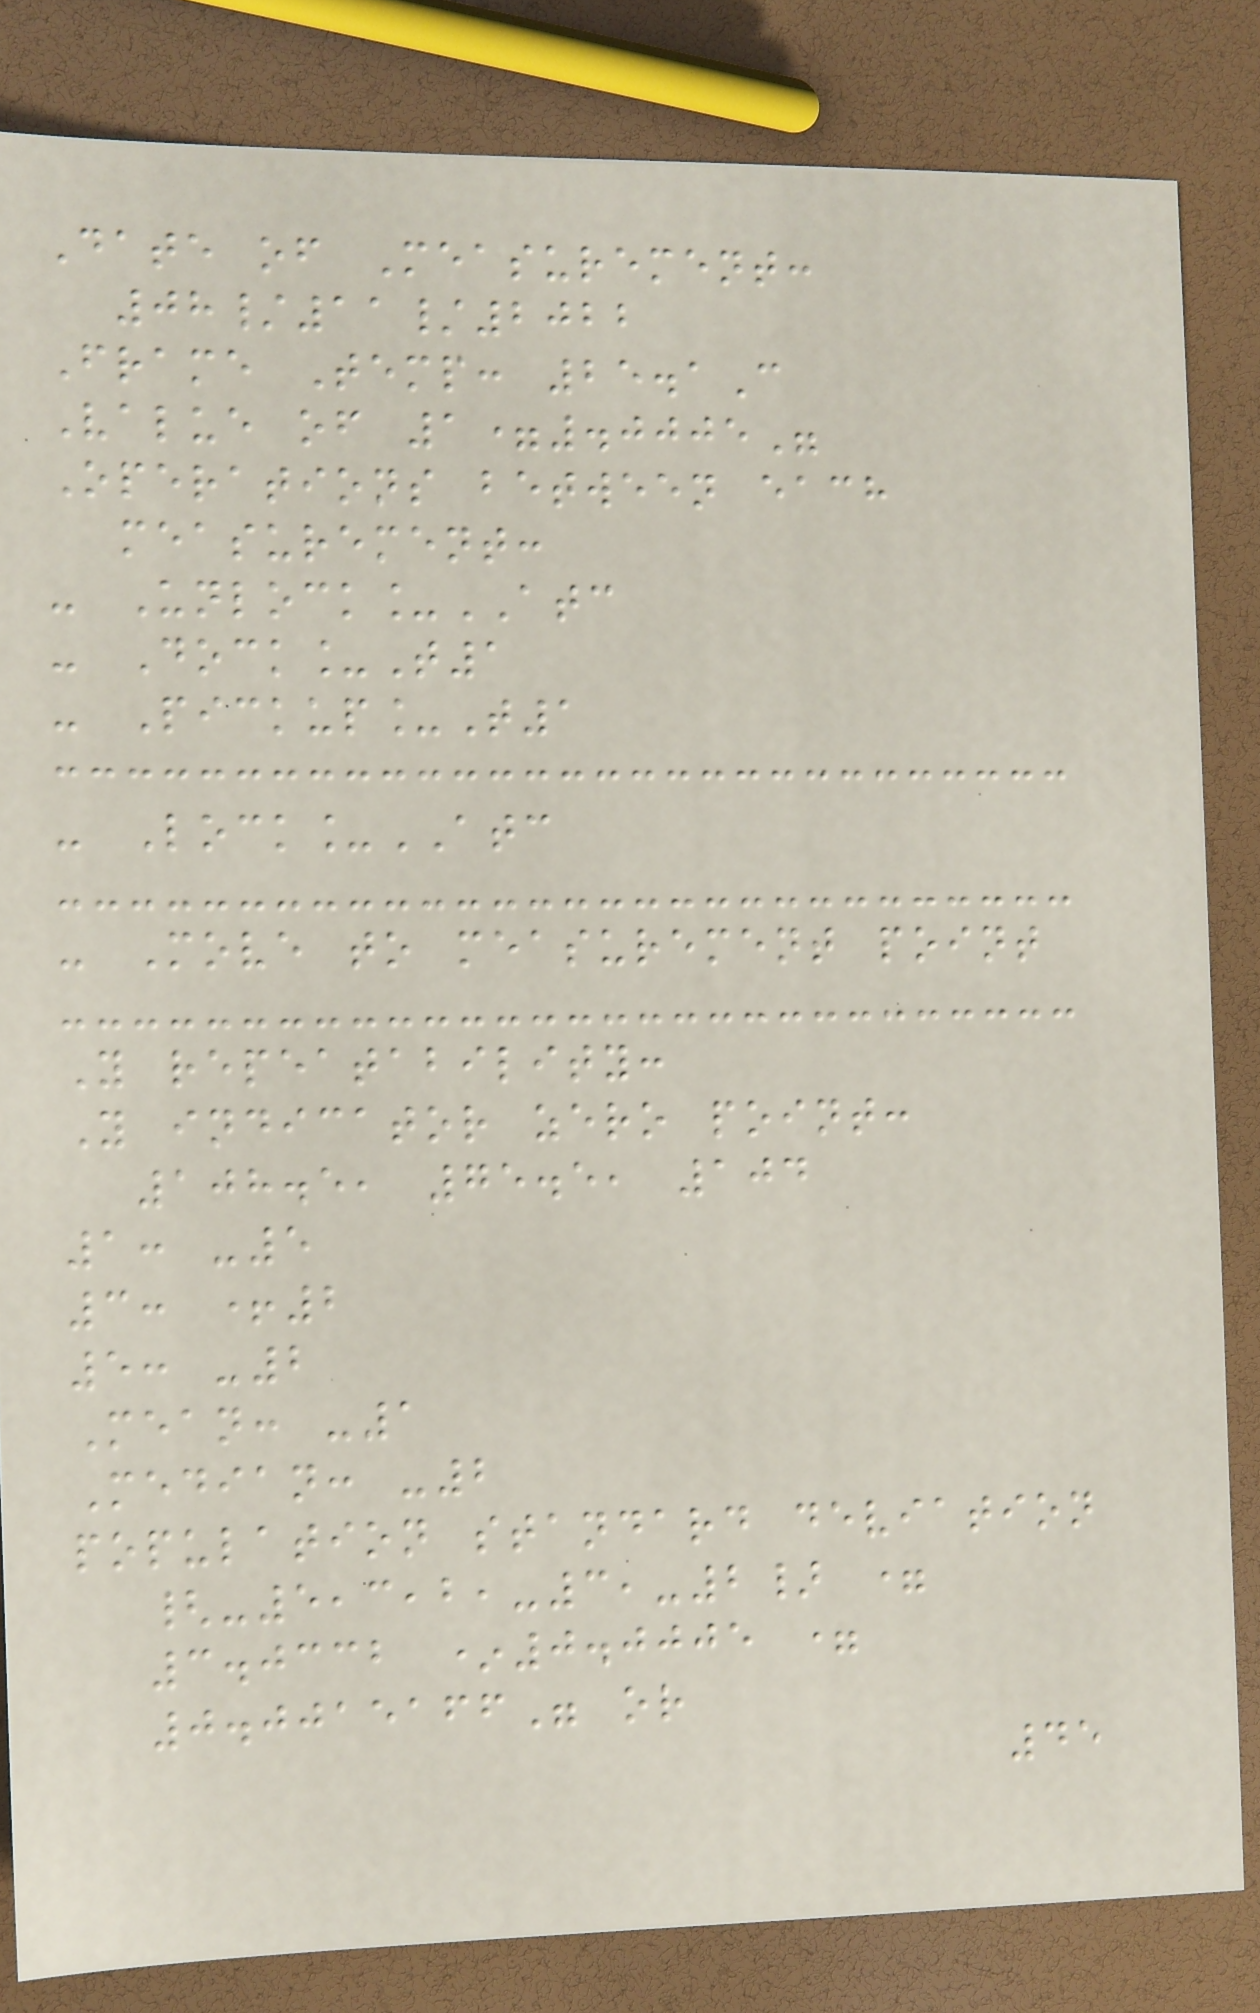Date of Measurement:
08/11/2022
Frame Temp: 25.1C
Value of 1=.0005"
Operations between each
measurement:
- Unlock_ATC
- Dock_T1
- Pickup_T1
- Lock_ATC
- Move to measurement point
Y repeatability:
Y indicator zero point:
108.5, 75.5, 104
1: -5
3: +2
5: -2
Mean: -1
Median: -2
population standard deviation
{-5,3,2,-3,-2} =
3.0332 *0.0005 =
0.0015166" or
45
